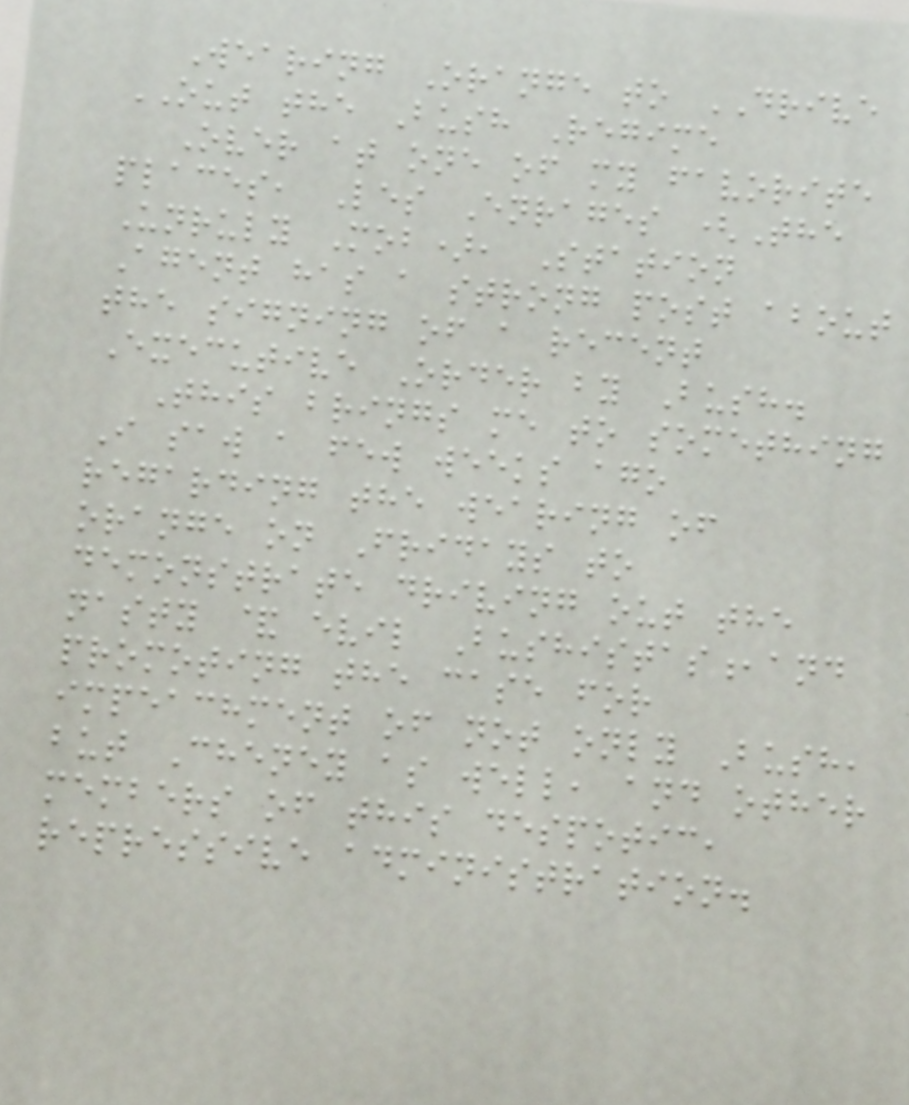Wearing Orange to DRIVE
OUT the Bush Regime
Over at one of my favorite
places, Les Enrages (The
Unruly Mob), Station
Agent has a strong post about
the signing of a recent
Executive Order by Bush.
This brings me to something
I saw a few weeks ago
regarding the wearing of
orange on Fridays to
demonstrate driving out the
nasty & evil Bushistas,and
promoting the case for
impeachment of not only Bush,
but Cheney as well, and other
members of this despotic,
repressive administration.
